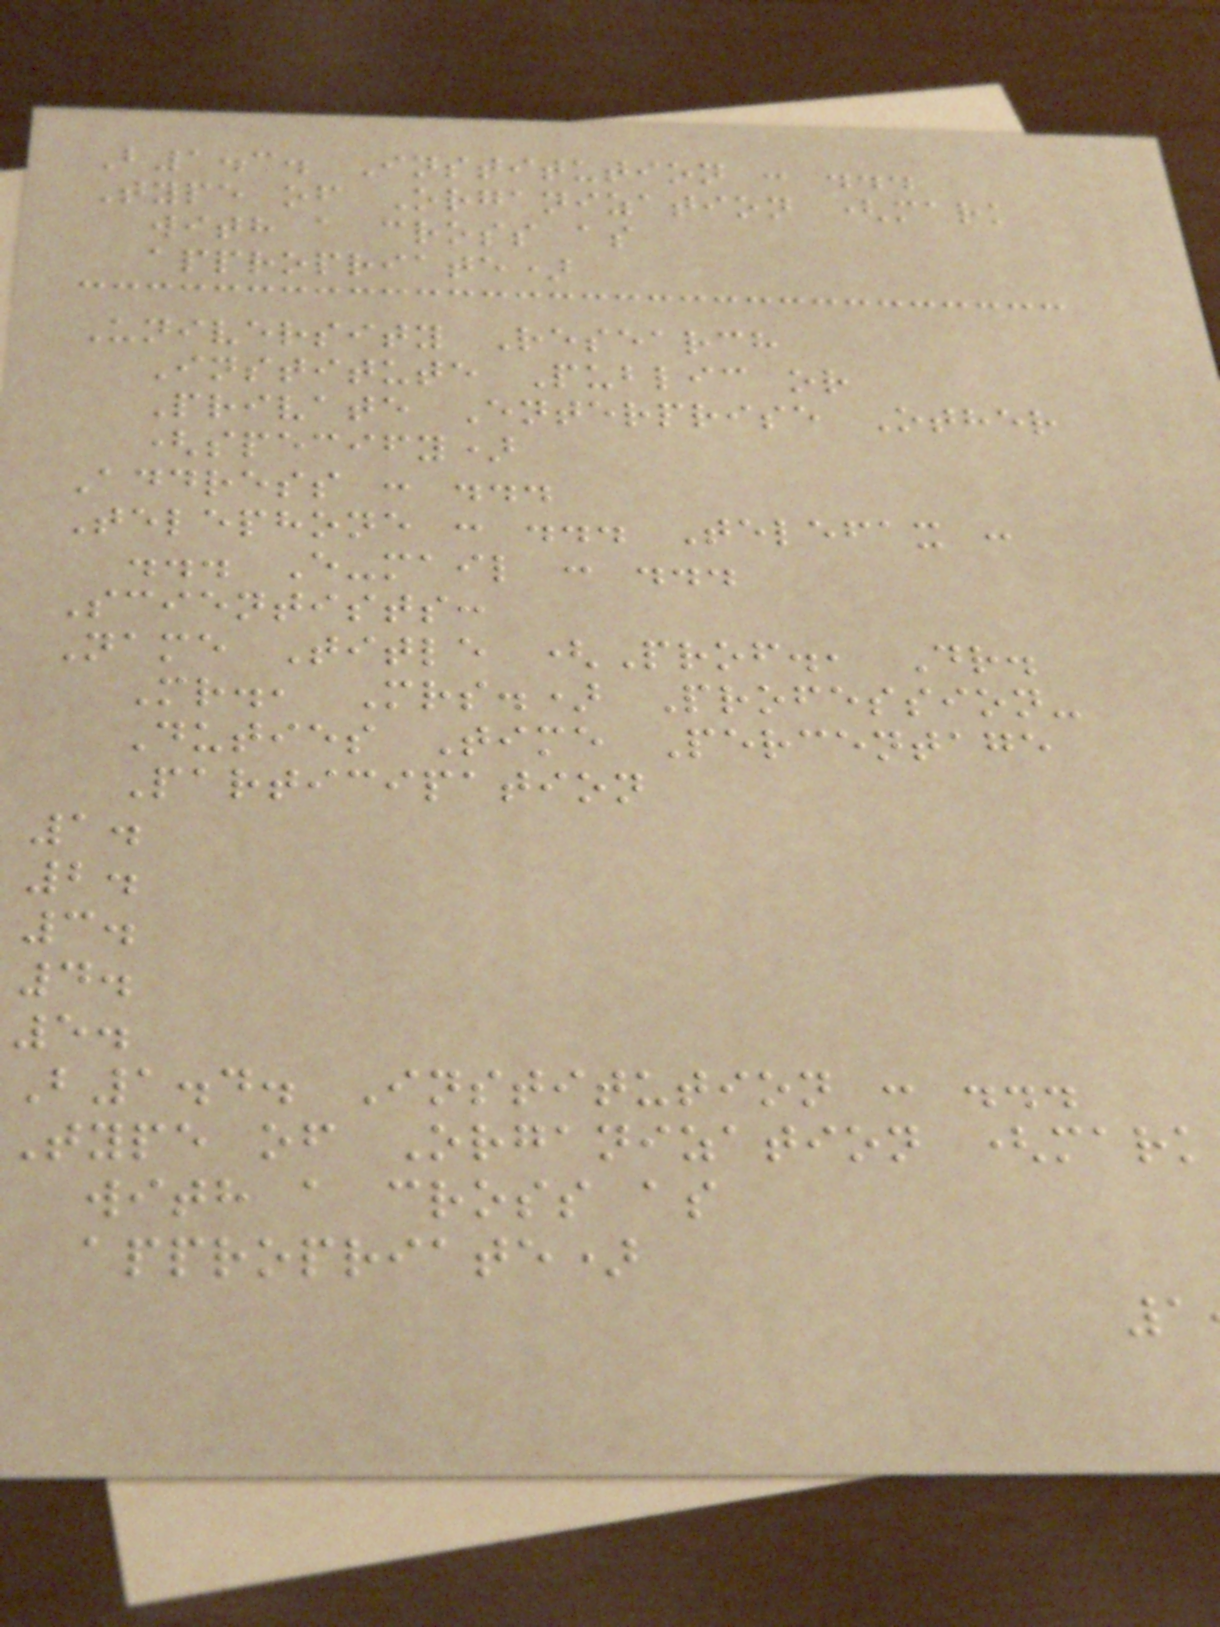B1.3. Institution : ...
Type of Organization (mark
with a cross as
appropriate)
University Research
Institute Public or
Private Enterprise Other
(specify)
Address : ...
Telephone : ... Telefax :
... E-mail : ...
Scientists:
Name Title (Prof., Dr.
Mr., Mrs.) Profession-
Duties Time Percentage
Participation
1.
2.
3.
4.
5.
B1.4. Institution : ...
Type of Organization (mark
with a cross as
appropriate)
